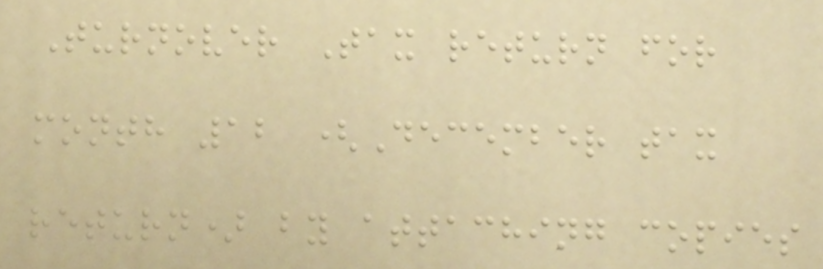Turnover Tax return for
month 12 (December tax
return) by attaching copies
